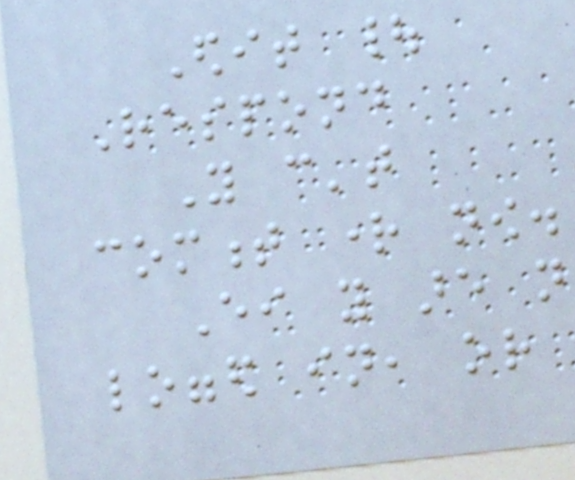Edit |
Respond
You can't
comment right now.
Either you are not
logged in, or
